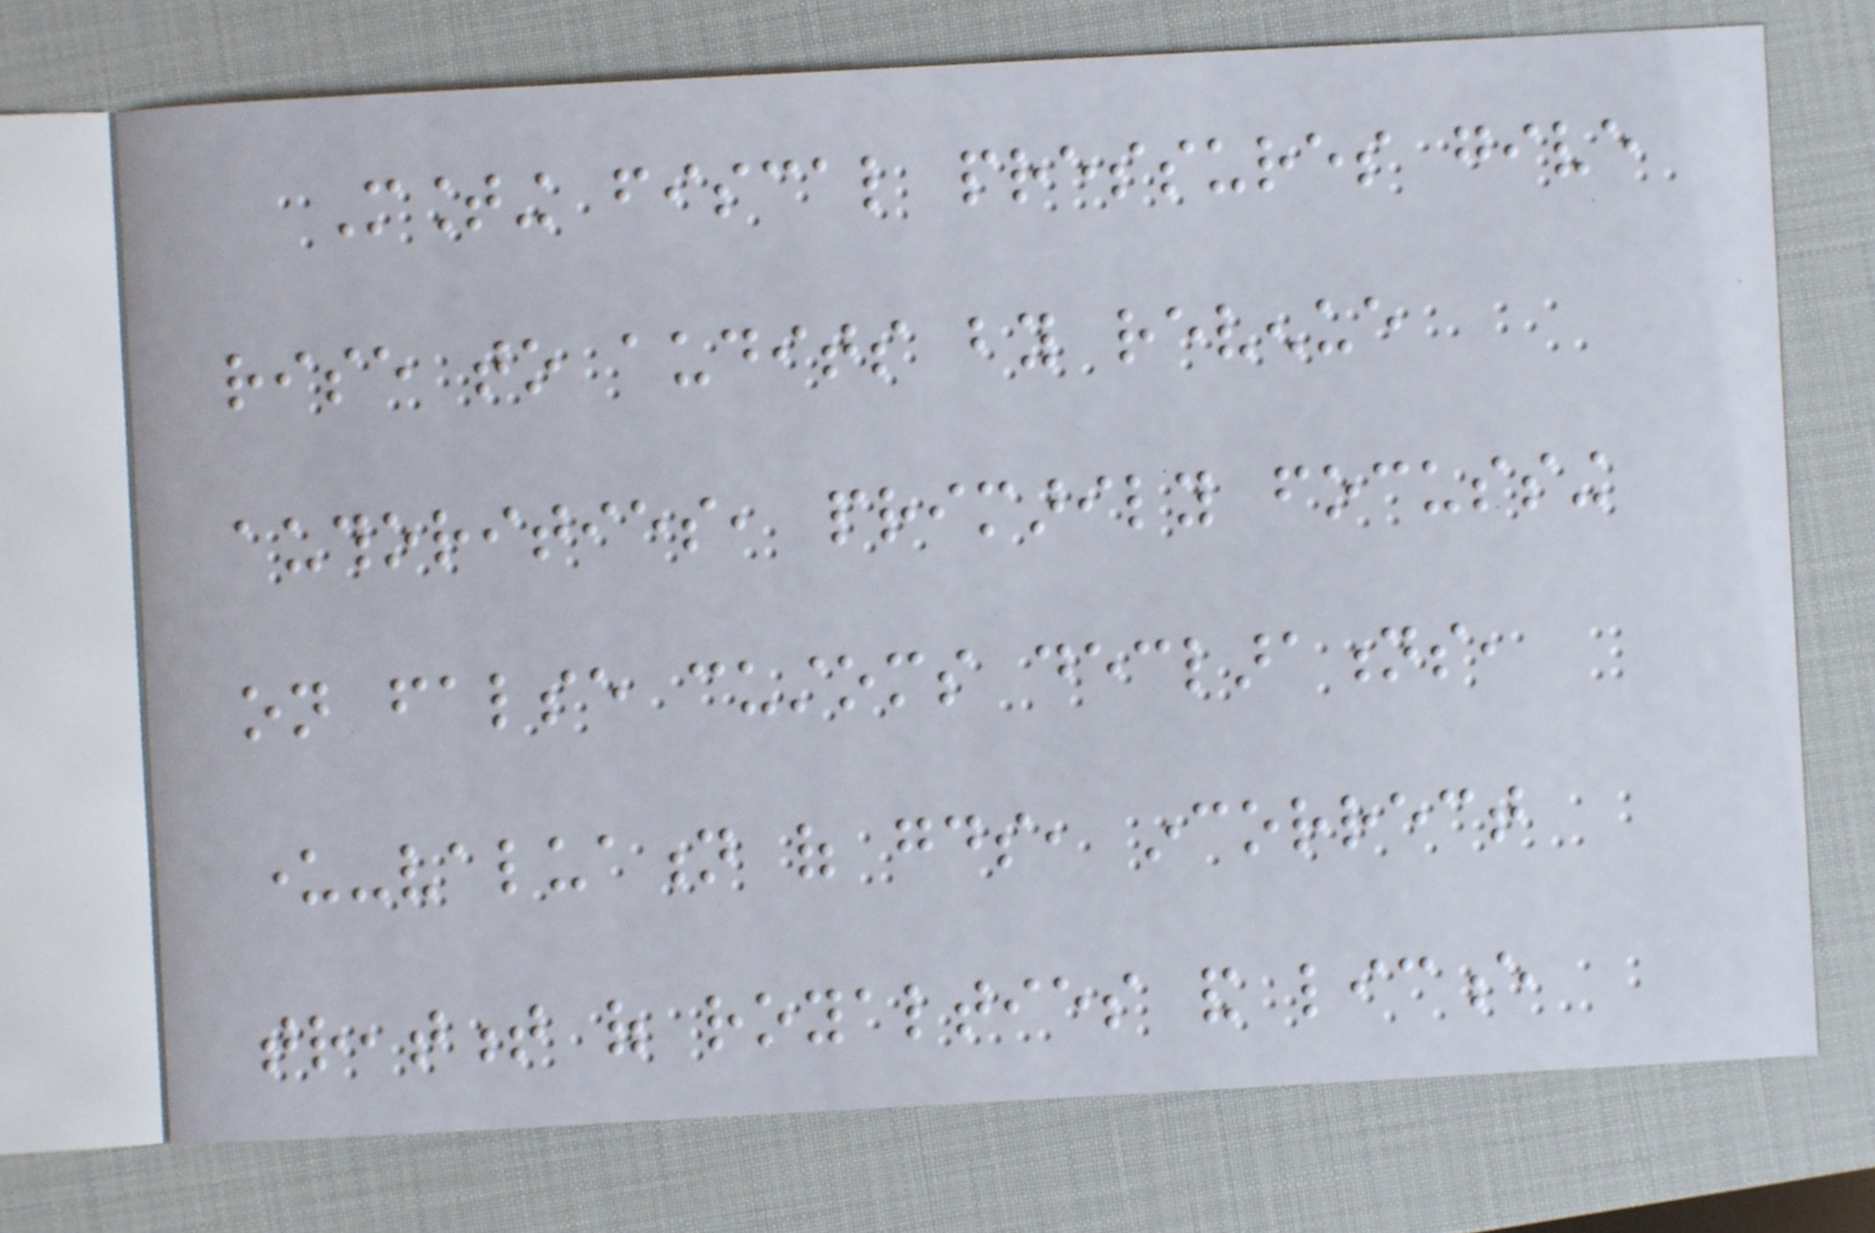Mounting fiscal pressures give
rise to audits by revenue
authorities, primarily focussing
on false customs declarations,
under-valuation of goods, incorrect
treatment of royalties and licence
